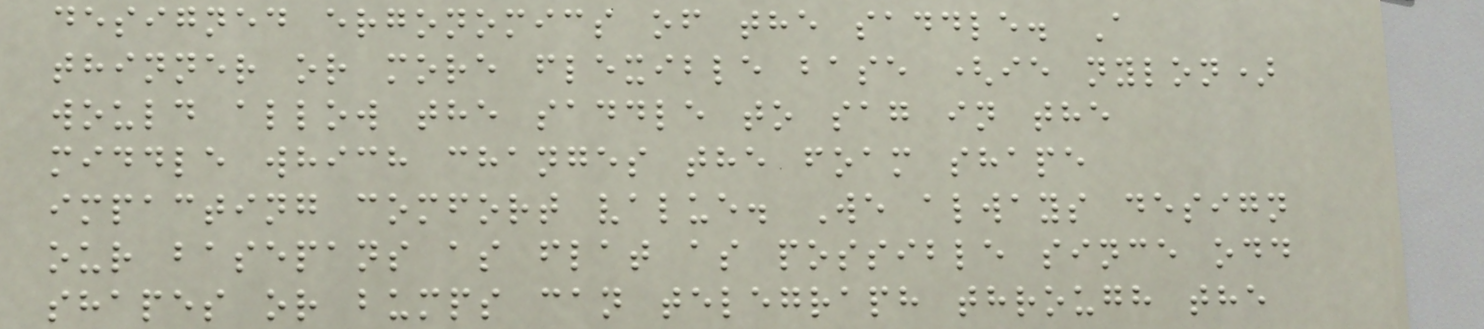designed ergonomics of the saddle. A
thinner or more flexible base (ie nylon)
would allow the saddle to sag in the
middle which changes the foam shape
impacting comfort value. We always design
our basepans as flat as possible since odd
shapes or bumps can telegraph through the
